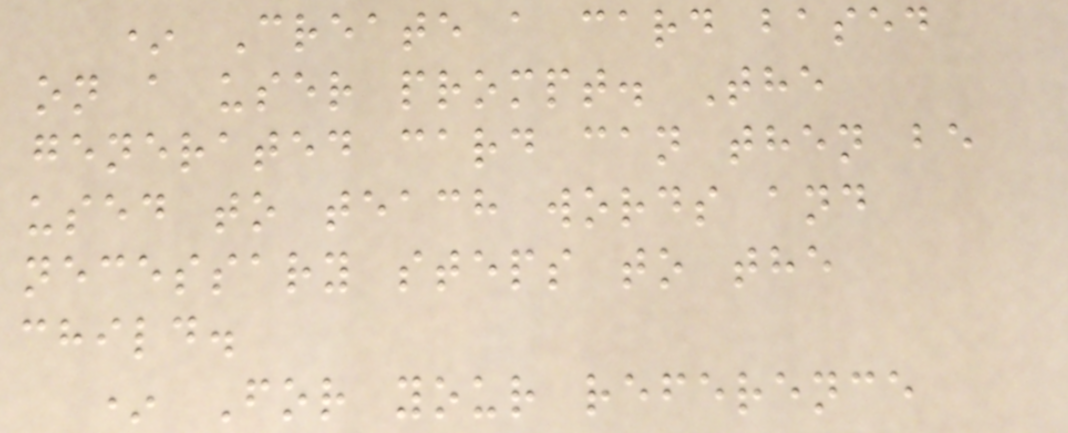* Create a card based
on a user prompt. The
generated card can then be
used to teach words and
necessary steps to the
child.
* For your reference
